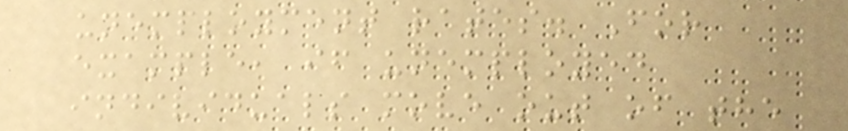unemployment rates. For
example, if unemployed
individuals move out of the
